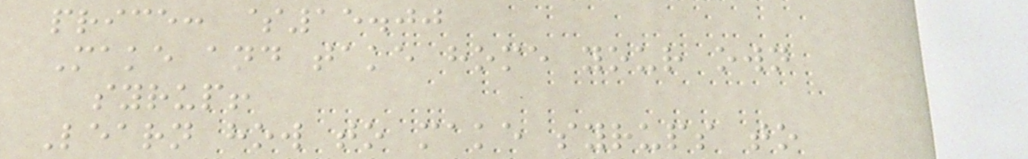price: $15.00
Make and take home your own
syrup!
Learn how to make syrups to
